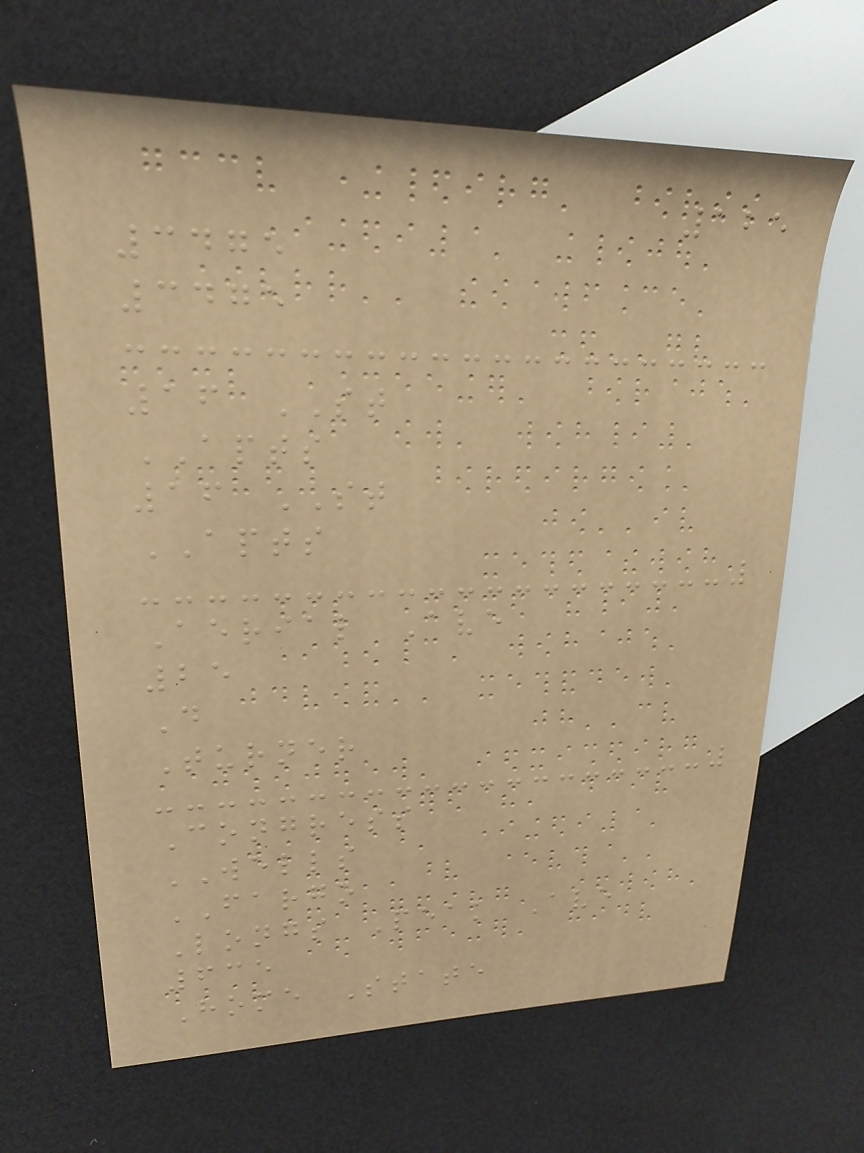125
3475
3475
16 ST
APTS
16 ST
APTS
Aerial Ave
25
D
Turner
Congress
WELLS
FARGO
Longs Peak Ave
635
Home State
